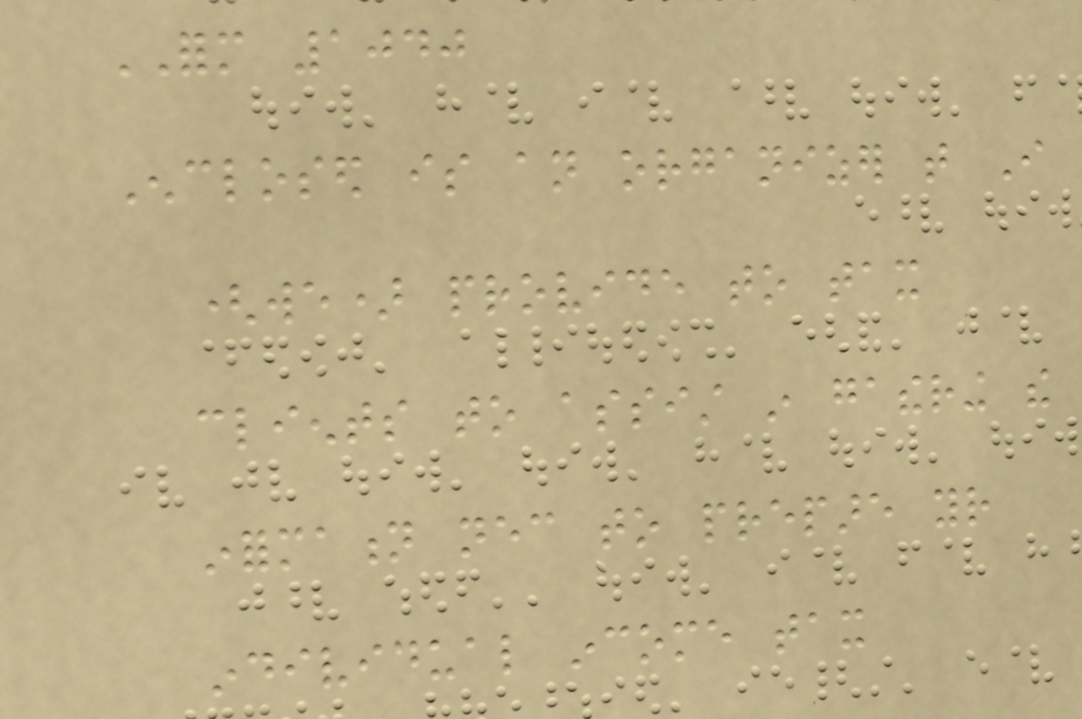FORM 1040
Enclosed is an organizer that I
(we) provide to tax
clients to assist in gathering the
information necessary to prepare your
individual income tax
